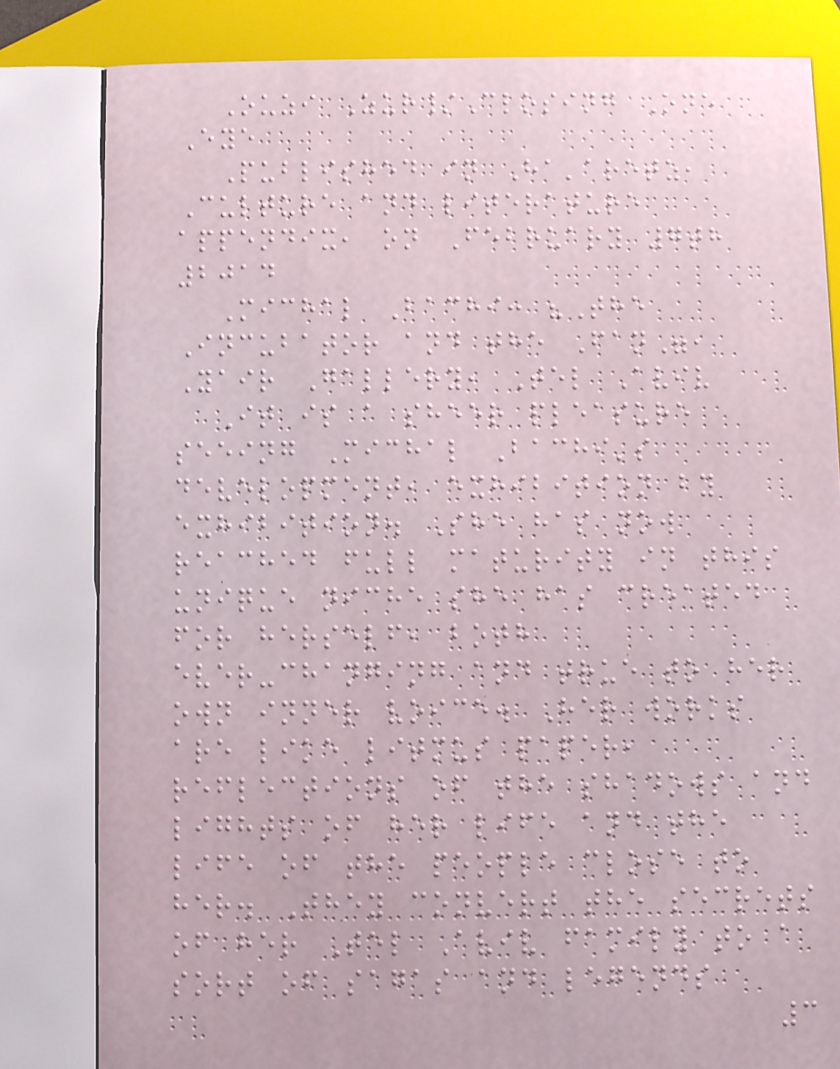Ouzi Zur/Closing One
Eye
Published in Ha'aretz,
Culture and literature
appendix, on February 7th
2014
Michal Bachi: "The
Incubator and the Fan",
Yair Gallery, Tel Aviv
It is a sheer pleasure
seeing Michal Bachi's
development, exhibition by
exhibition. She has now
reached full maturity in this
unique niche she has created
for herself, both
ever-changing and true to her
own inner voice. Her works
are like litmus paper,
reflections of the shadows and
lights of her life and the
life of the people close to
her. They convert the secrets
of her Tel Aviv family to a
sort of sagas and legends
3
